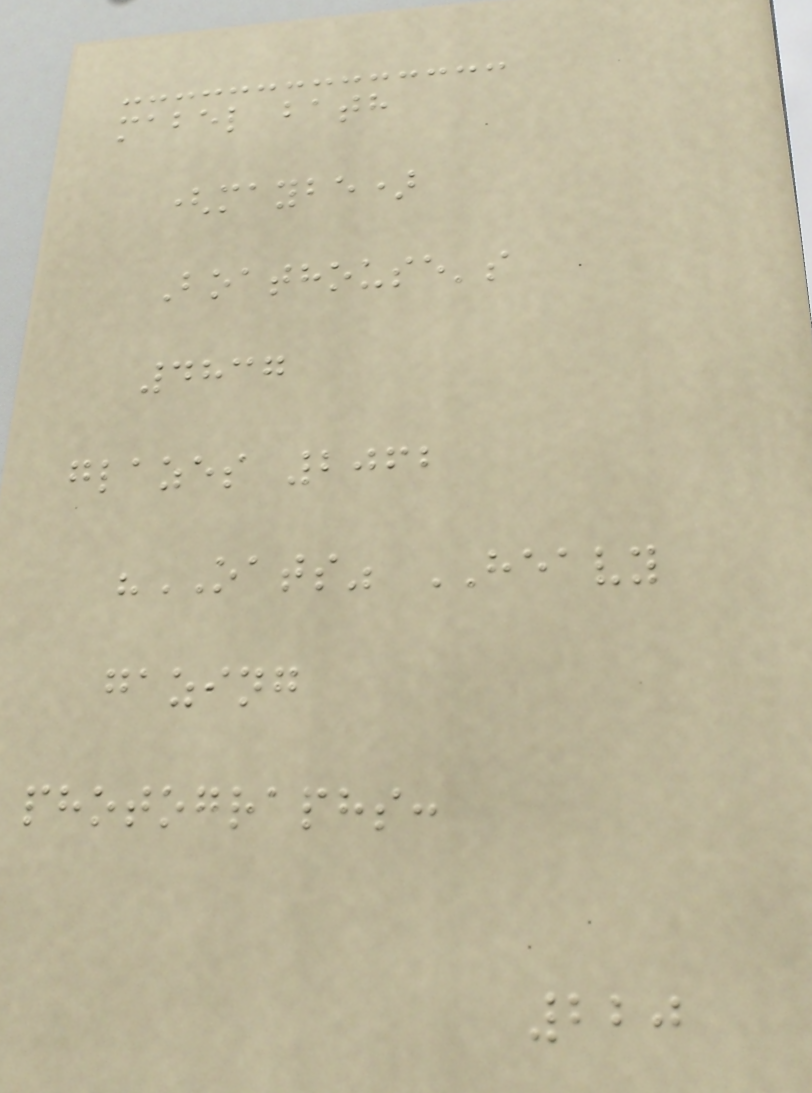mabel bath
(maybe)
Boathouse's
4837
glazes 2062
"OATS" HEAVY
gazing
photographs:
220
